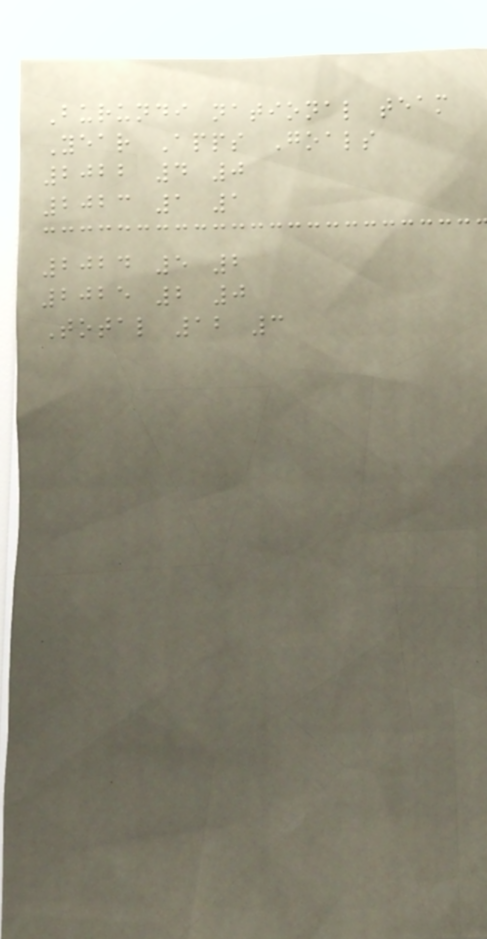Burundi national team
Year Apps Goals
2022 4 0
2023 1 1
2024 5 2
2025 2 0
Total 12 3
